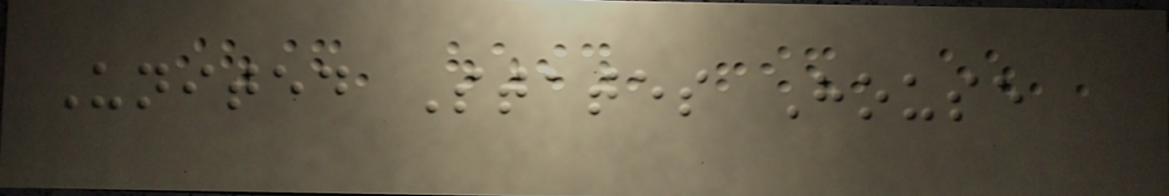United States House
